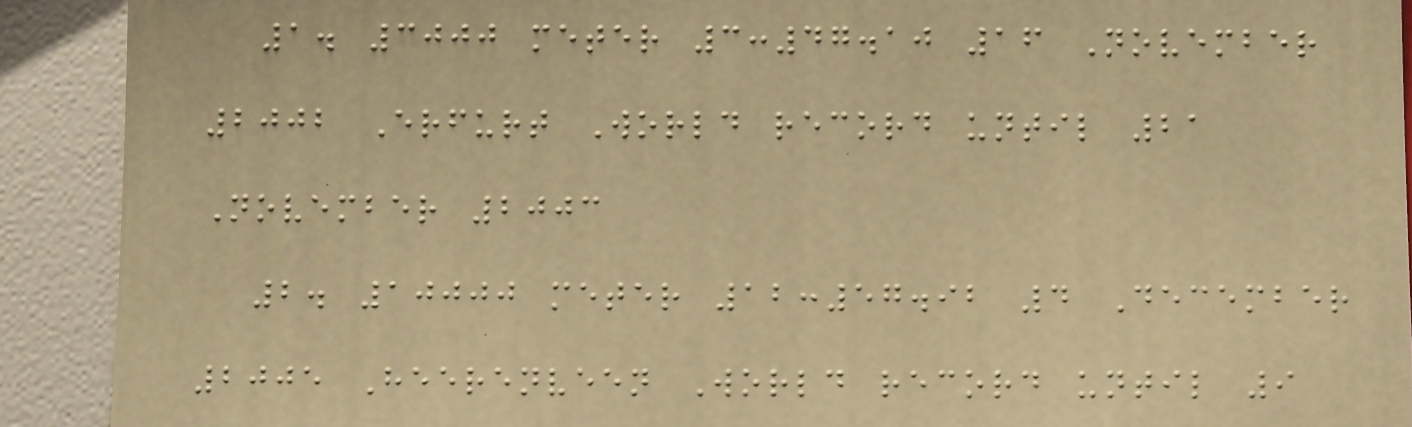1. 3000 meter 3:47.10 16 November
2002 Erfurt World record until 21
November 2003
2. 10000 meter 12:57.92 4 December
2005 Heerenveen World record until 9
